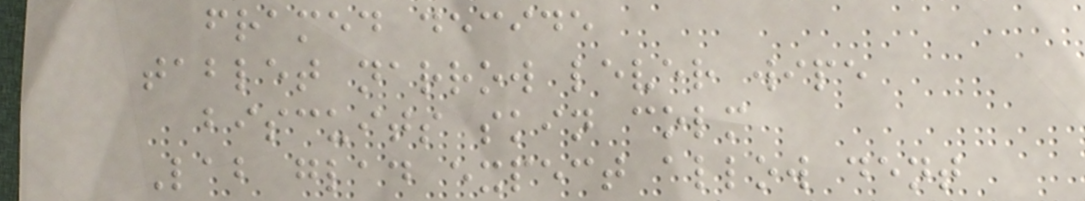framed decide
tablet narrow lever wipe
biscuits skin colm
Lab glad expect allow dent
